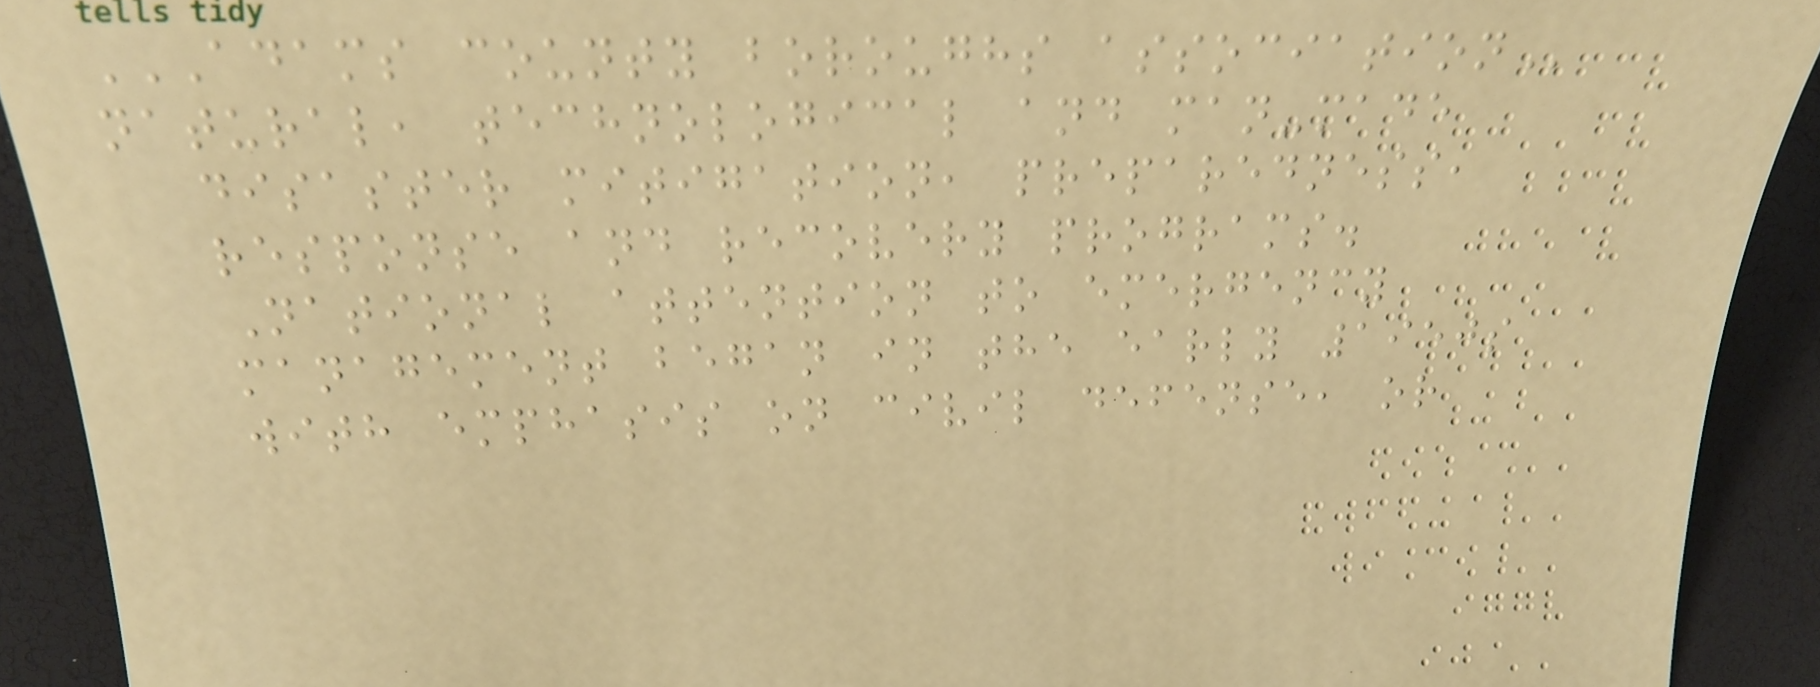ADAMS COUNTY BOROUGHS ASSOCIATION
natural, technological and man-made
disaster mitigation, preparedness,
response and recovery programs.
National attention to emergency
management began in the early 1950s
with emphasis on civil defense, or
